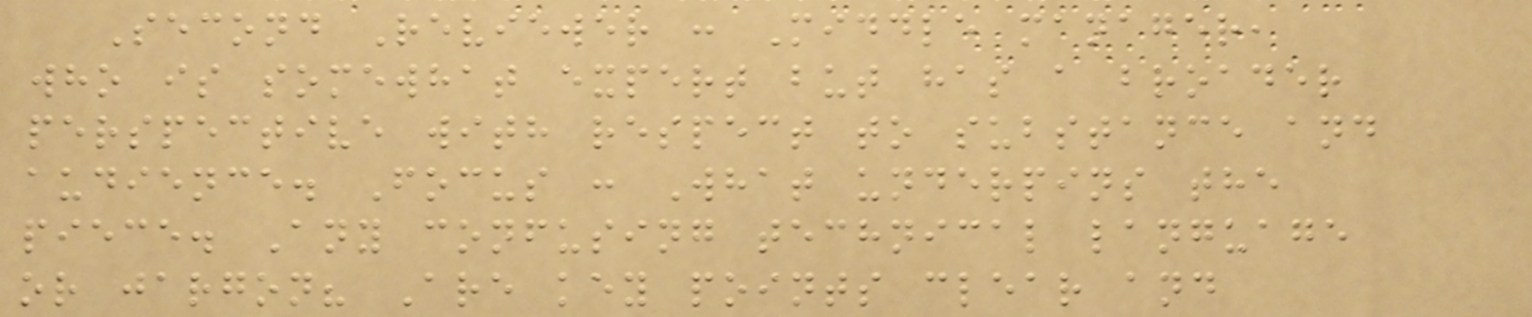Second Reviewer : Middle manager,
who is somewhat expert but has a broader
perspective with respect to substance and
audience. Focus : What underpins the
piece. Any confusing technical language
or jargon? Are key points clear and
